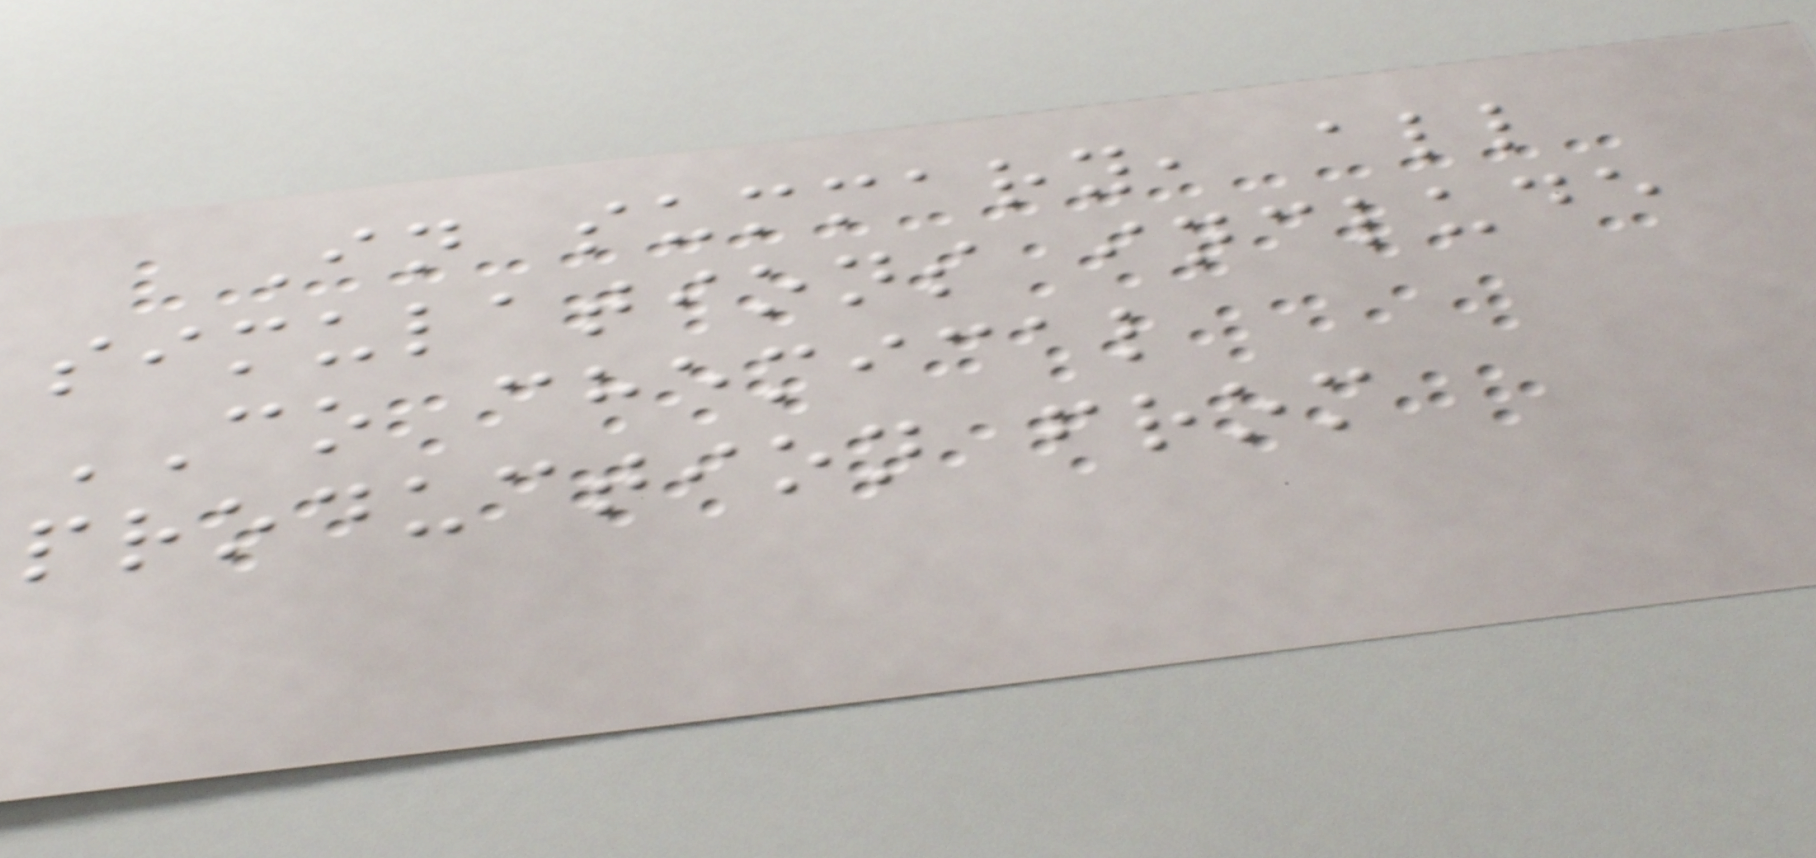In summary, all
simulations include
CO chemical
production from
